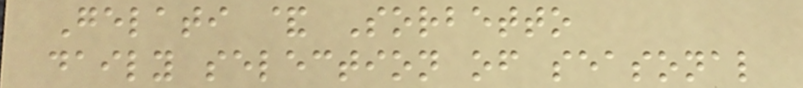Gelati & Sorbetto
daily selection of seasonal
